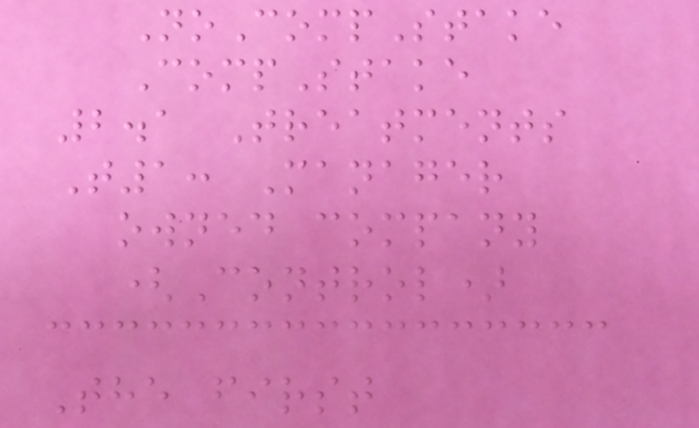NoCompStake
CompStake
2.1 Treatments
T1: Manager
owned company
(Control)
The first
